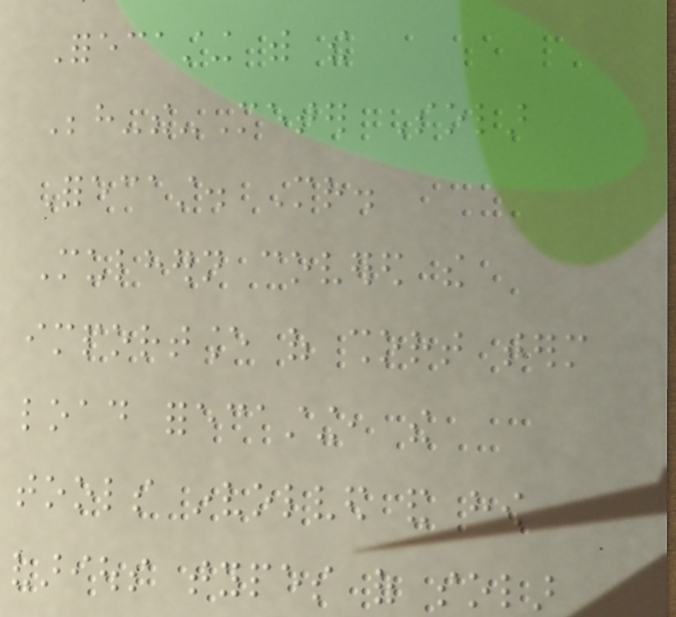Forecasting with the
Behind-the-Meter Solar
Forecast. Mr.
Mulhern covered the
importance of short term
load forecasting, the
tools involved and how
various types of solar
